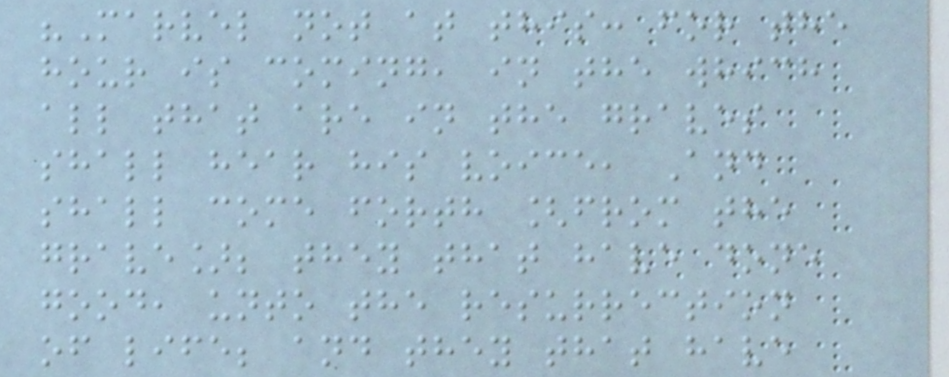"Marvel not at this: for the
hour is coming, in the which
all that are in the graves
shall hear his voice, And
shall come forth [from the
grave]; they that have done
good, unto the resurrection
of life; and they that have
